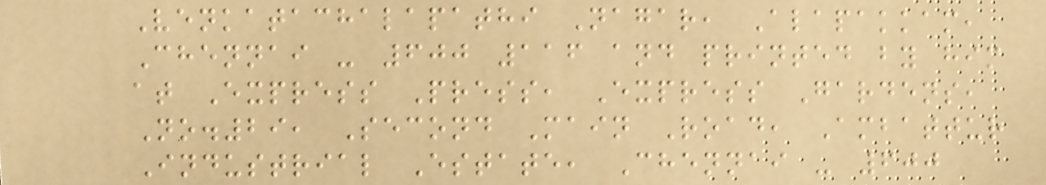Venkatachalapathi Nagar, Alapakkam,
Chennai - 600 116 and printed by him
at Express Press, Express Gardens,
No.29, Second Main Road, Ambattur
Industrial Estate, Chennai - 600
